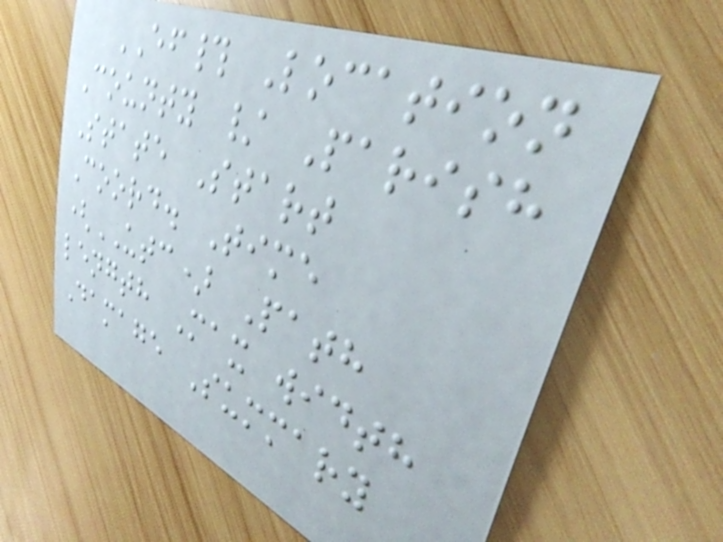EF# Location
County / Parish
State Start
Coord. Time
(UTC) Path
length Max width
Damage Summary
